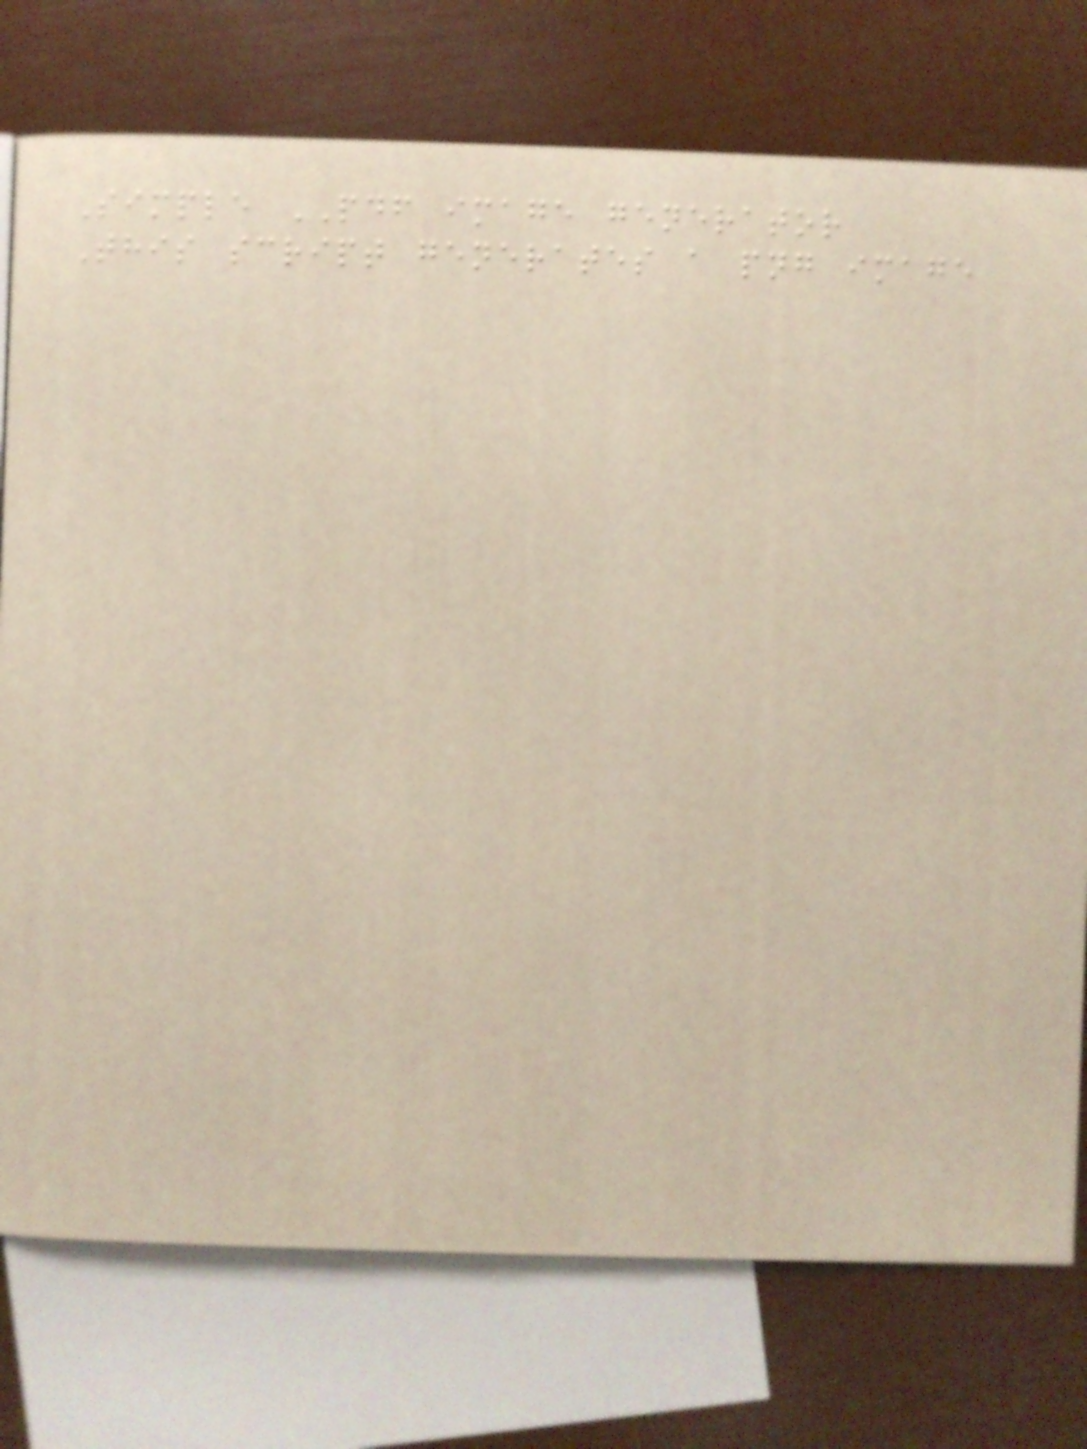Simple PDF image generator
This script generates a png image
